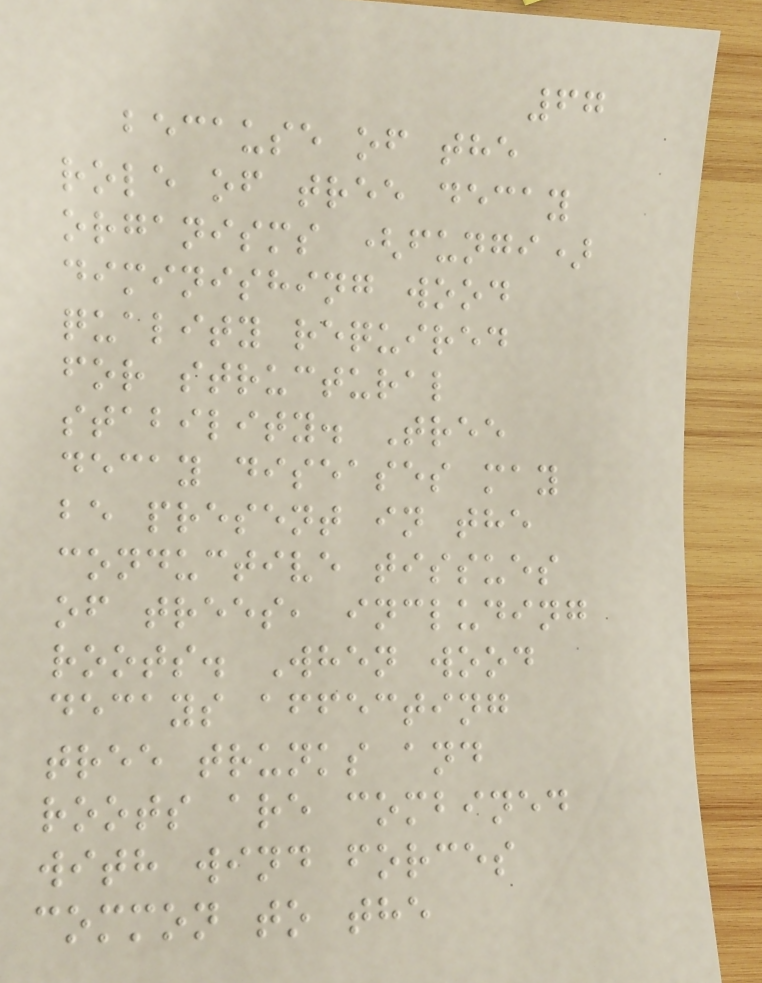67
because of the
role of tree decay
organisms (fungi)
diminishing wood
quality required
for structural
stability. Tree
decay diseases may
be present in the
conductive tissues
of trees, including
roots. When wood
decays affecting
tree trunks and
roots are combined
with wind forces
common to the
